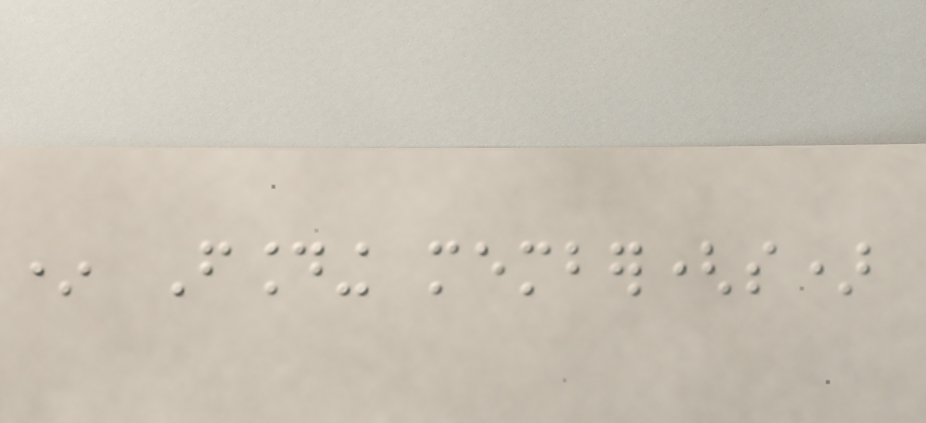* Founding member(s)
